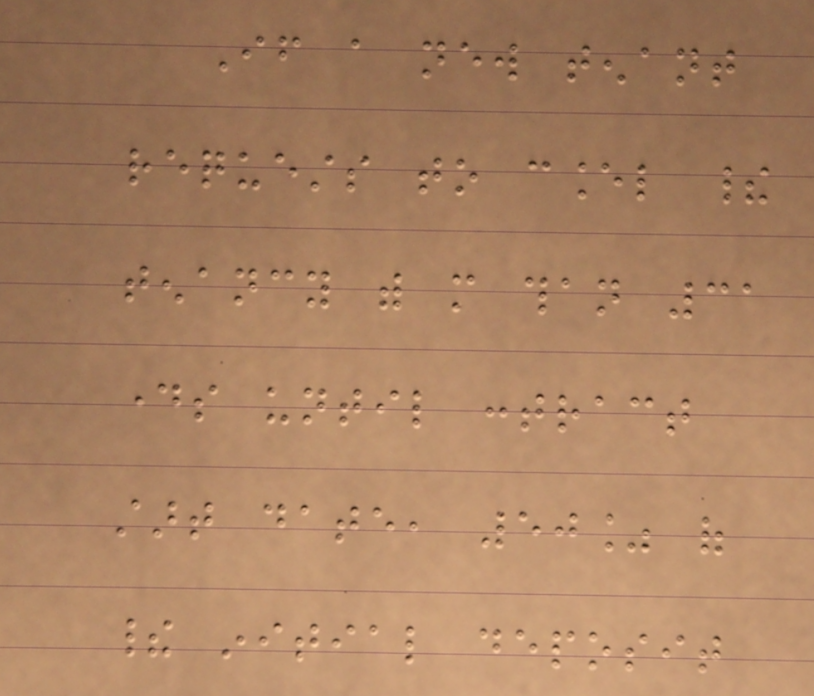If a new tenant
requests to cancel their
tenancy with more than 31
days until contract
start date, 50% of
their initial deposit
